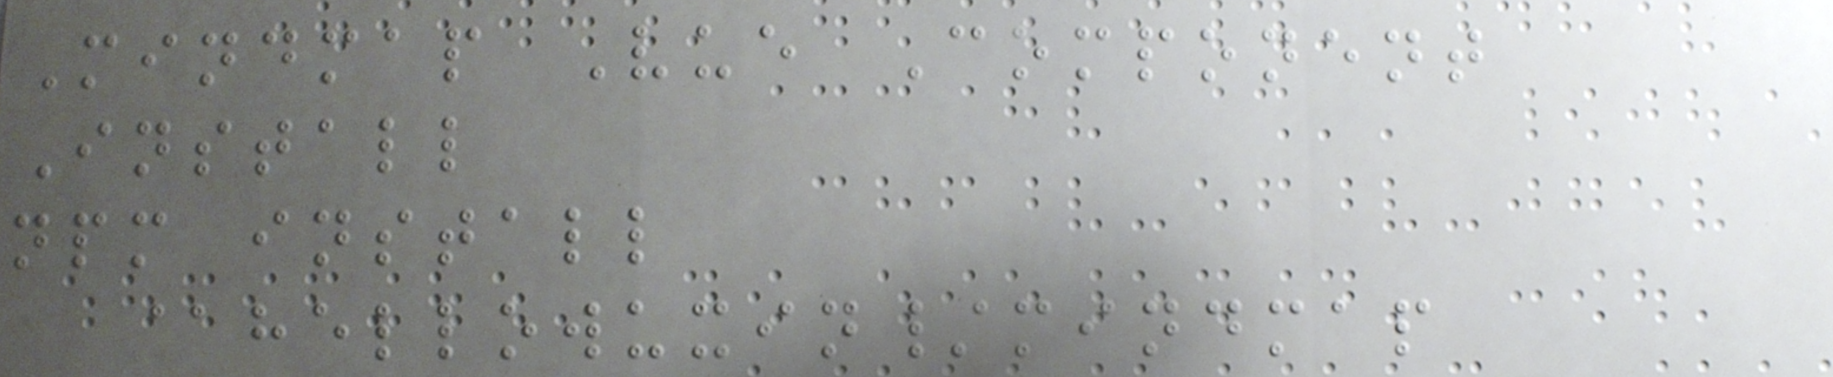Mindmap Vue Component
Install
npm install
@hellowuxin/mindmap
